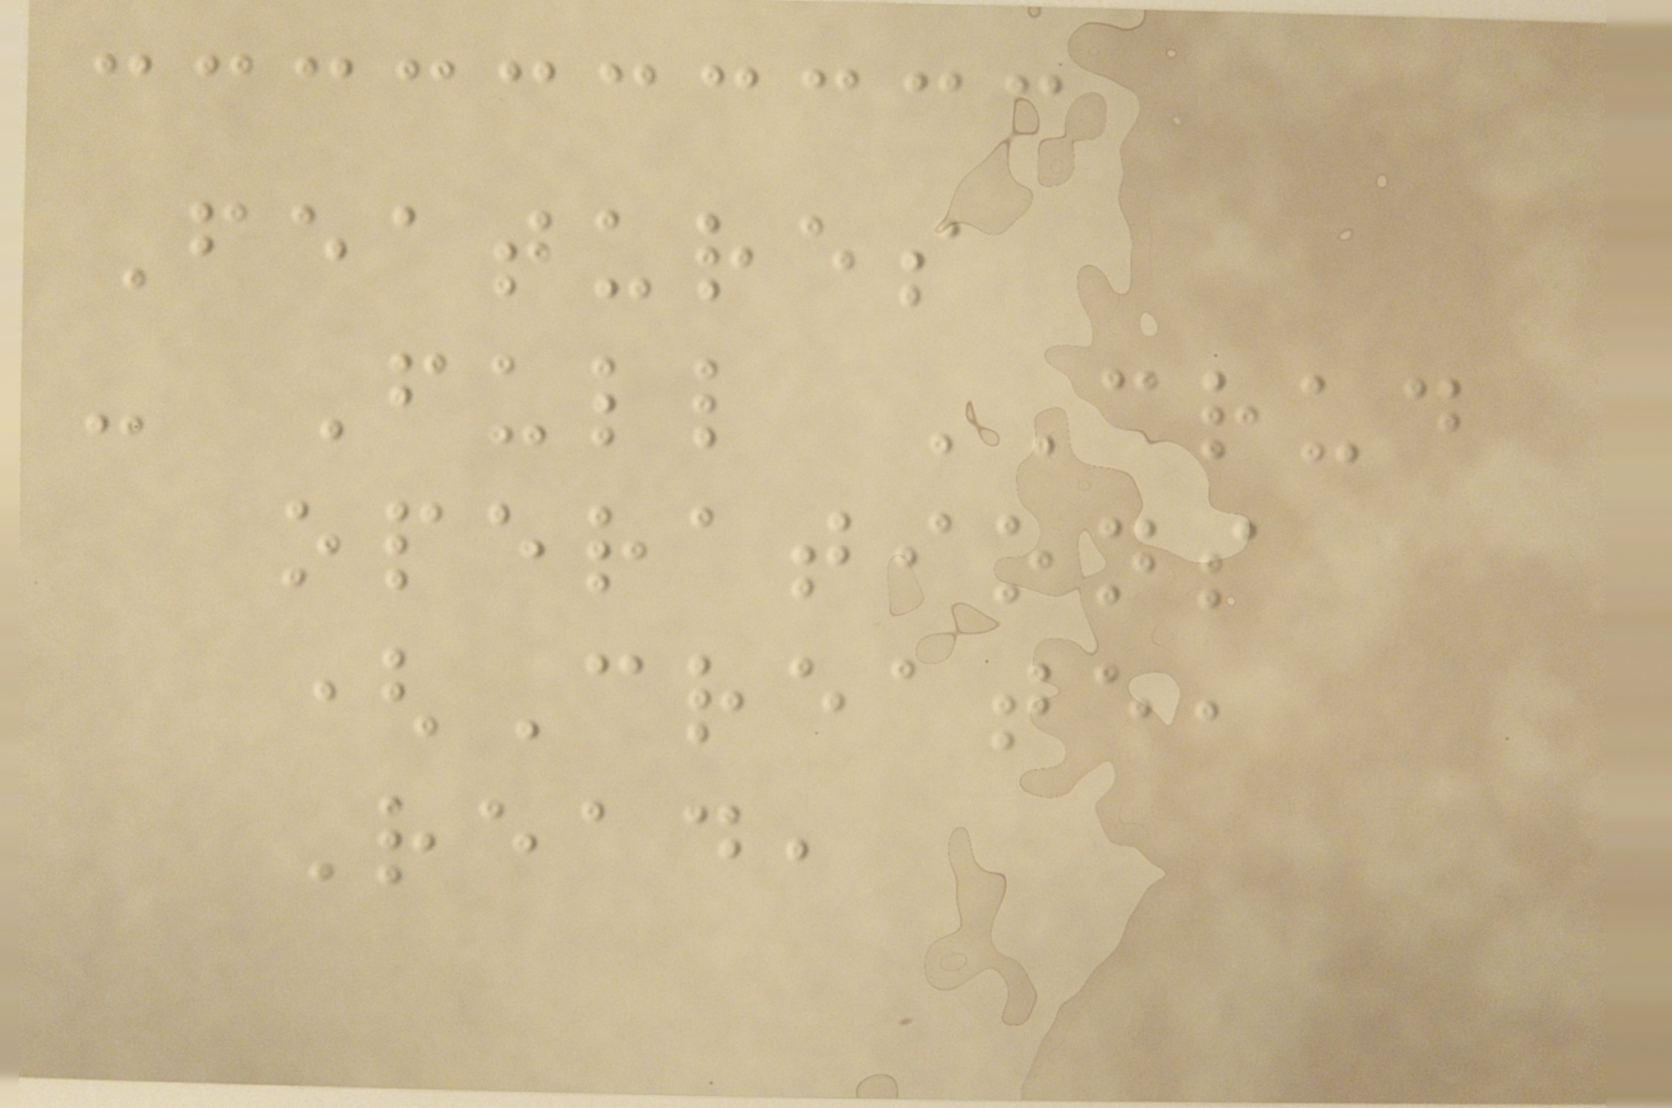Features
- Full CRUD
operations
(Create,
Read,
